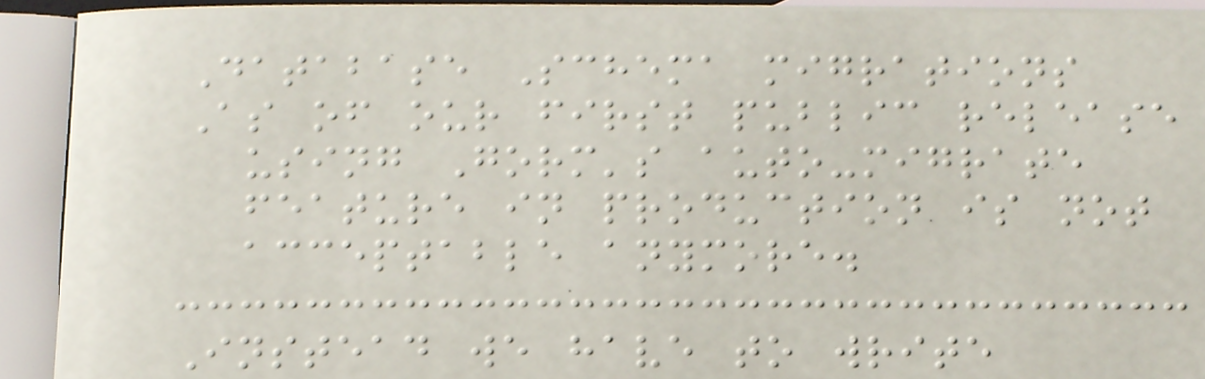Database Schema migrations
As of our first public release
using Gorm's auto-migrate
feature in production is not
acceptable anymore.
Instead we have to write
